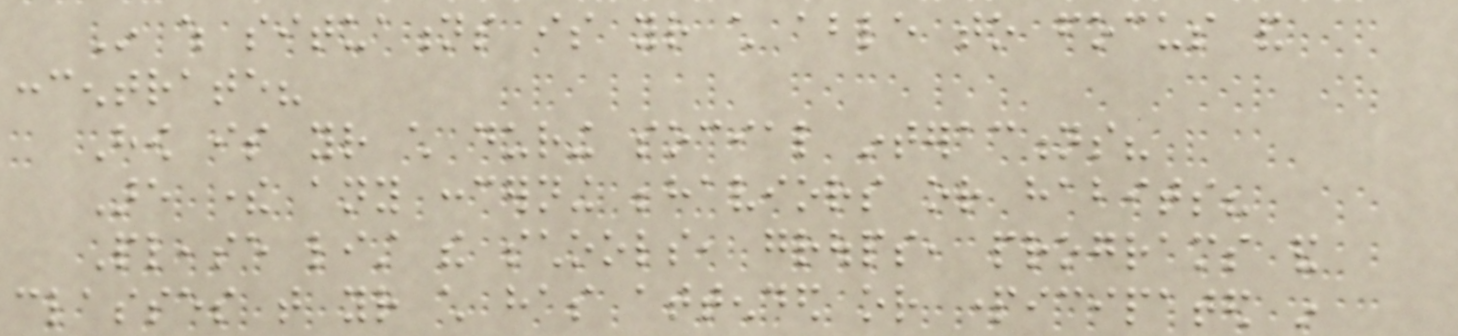In which situations is your child able to focus and
concentrate?
How is your child during social interactions?
Are there any concerning behaviors or habits?
Please list the schools, groups, programs and
classes that your child has attended or participated in
